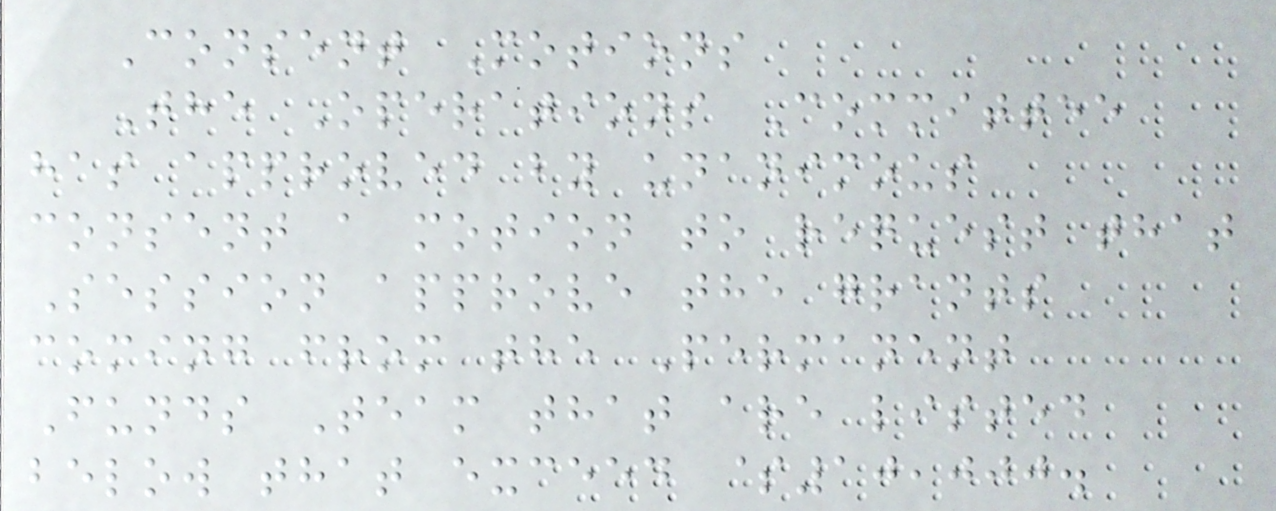Consent Motions
The Operations Committee
has approved by unanimous
consent a motion to request that
Session approve the grants
coming from the Permanent
Funds Team that are listed
below that exceed $10,000.
